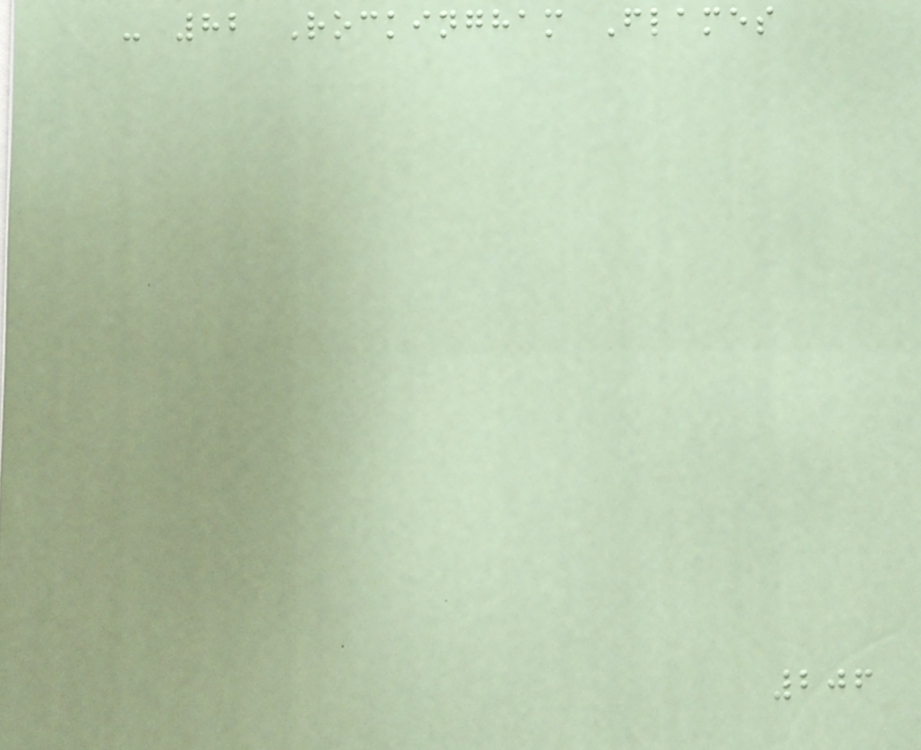- 82 Rockingham Flames
206
